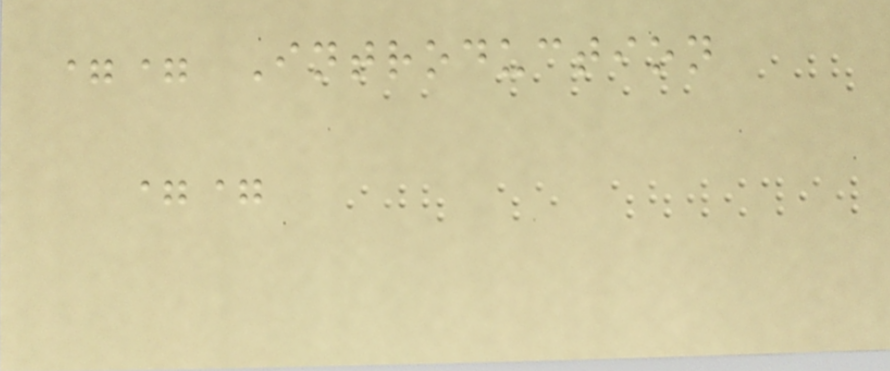== Introduction
==
